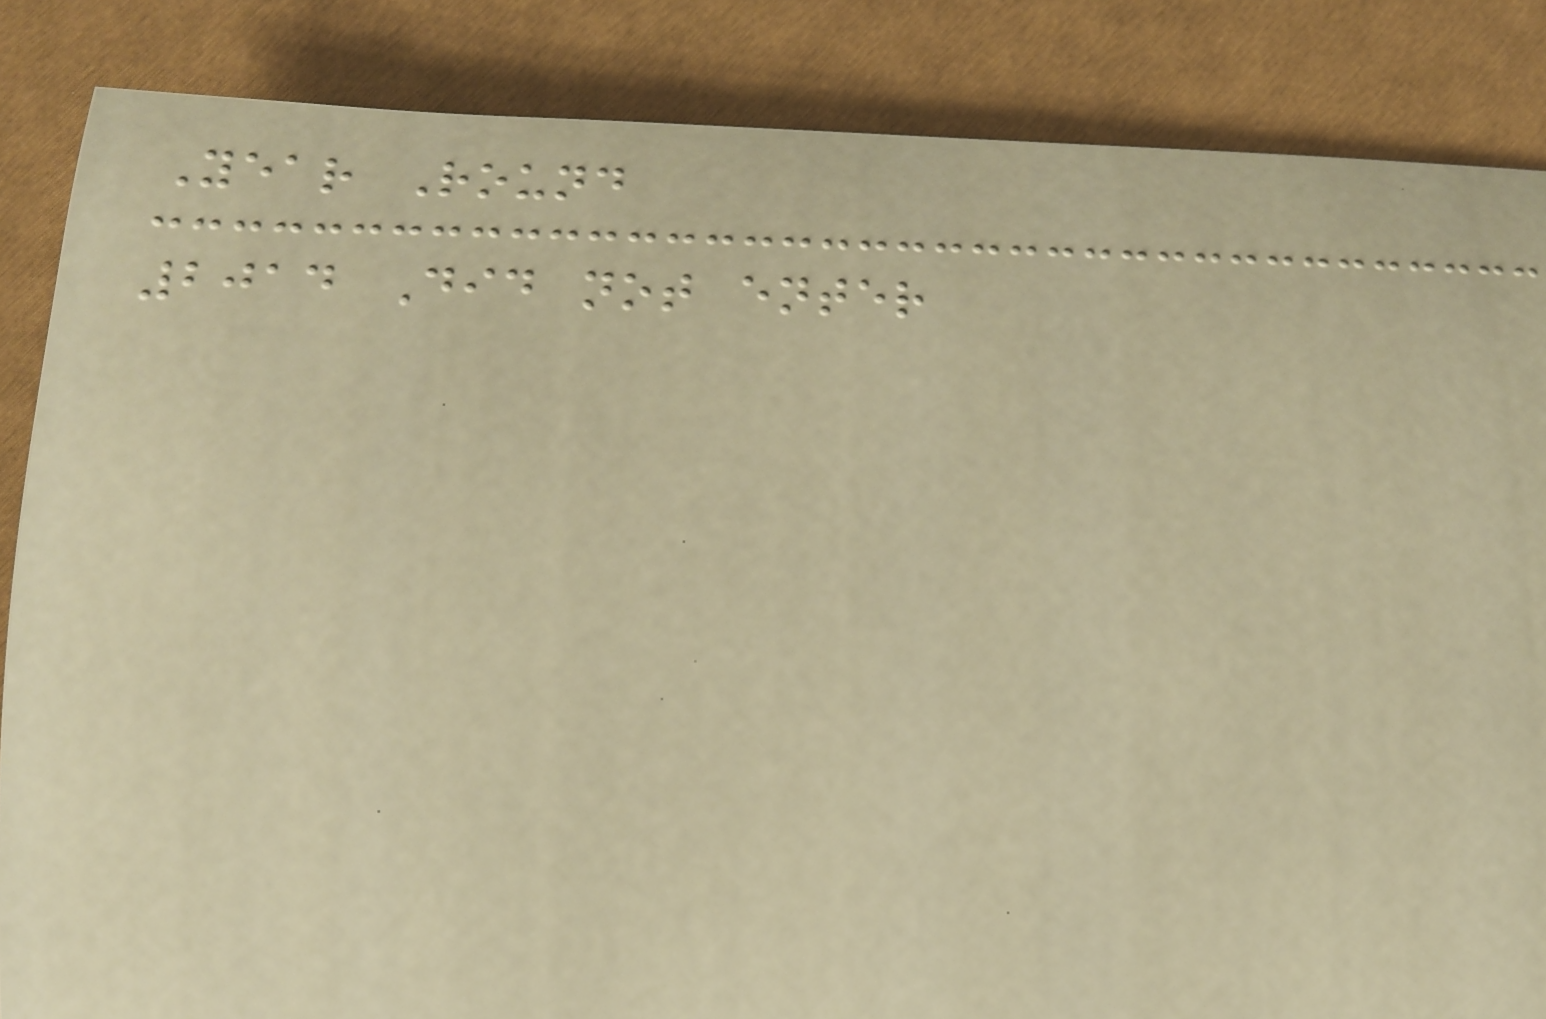Year Round
2014 Did not enter
